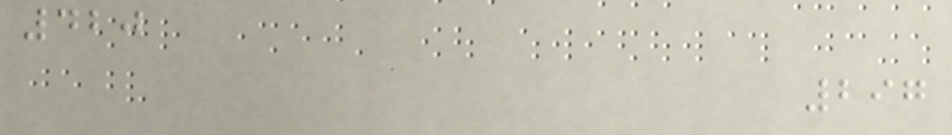420
297
